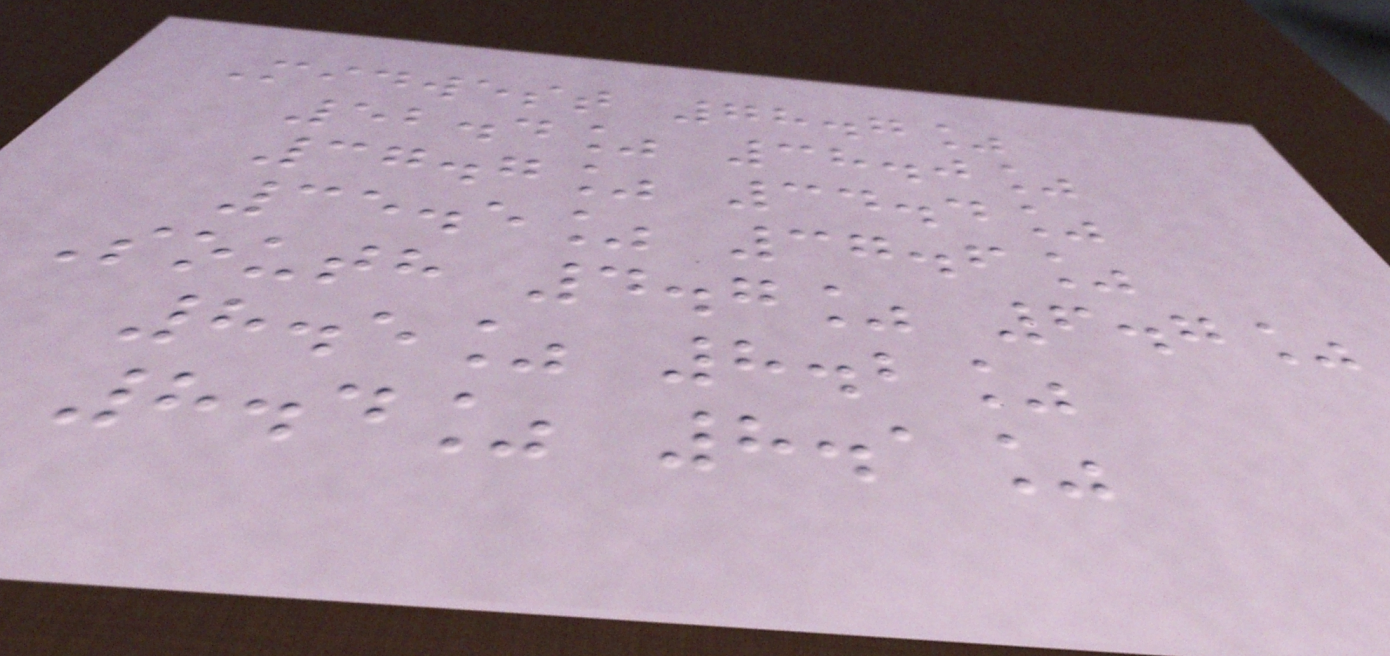Midwest 78.7%
52.4% 38.0%
37.7% 34.4%
35.5% 37.6%
South 4.7% 6.7%
8.5% 8.2%
8.4% 8.1%
